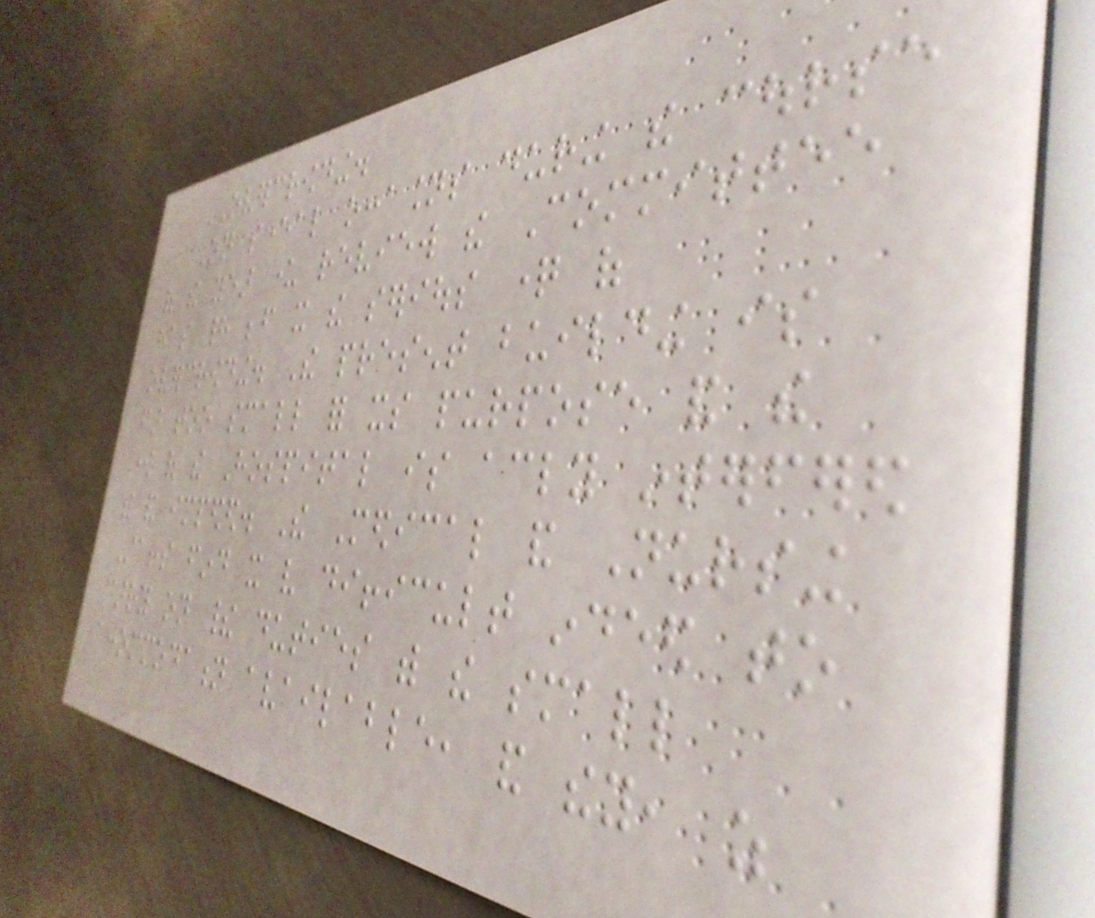OVERCROWDING.
On several occasions during the course
of the year under review the Committee
has had before it the serious question of
overcrowding. The present building is
far too small for its purpose and the
work of the Hospital is accordingly interfered
with and impeded. The Medical and Nursing
Staffs find it very difficult indeed to
carry on their duties with the small
accommodation available, and they, as
